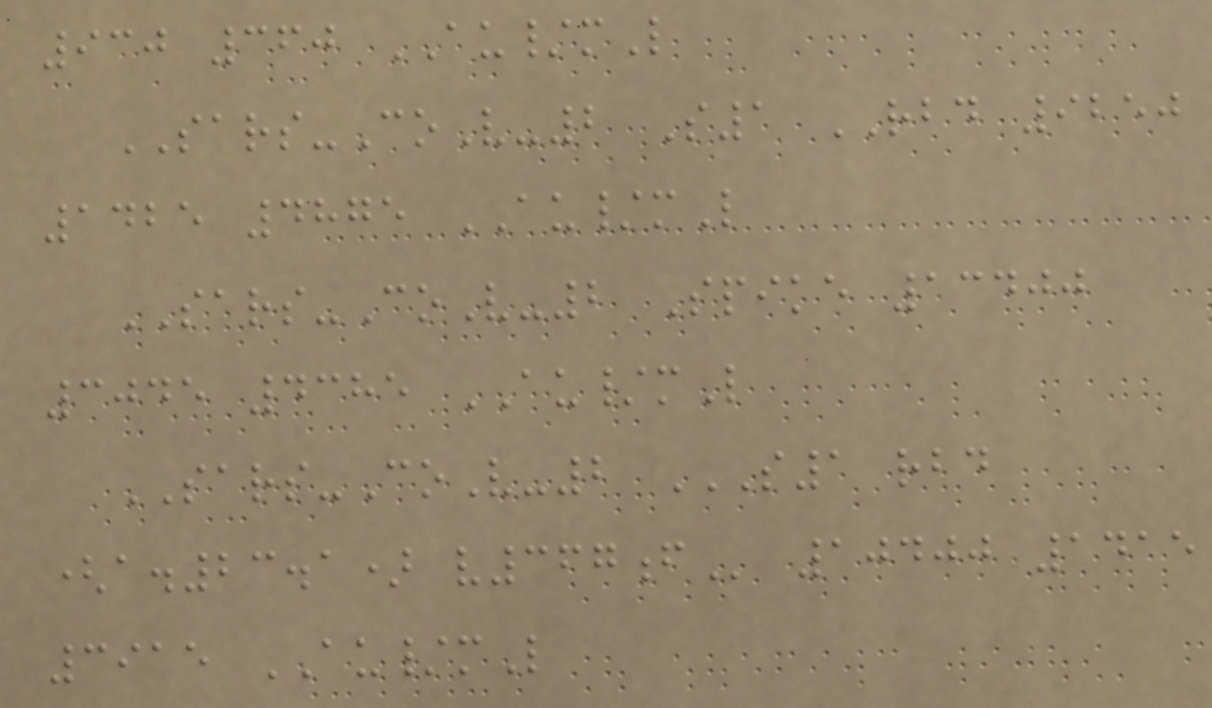930 360 AU/mL
SARS-CoV-2 S1 RBD 9250
1425 4875 AU/mL
SARS-CoV-2 Spike 13400
3045 4385 AU/mL
SARS-CoV-2 S1 RBD
(A.23.1) V367F 10400 1415
3915 AU/mL
